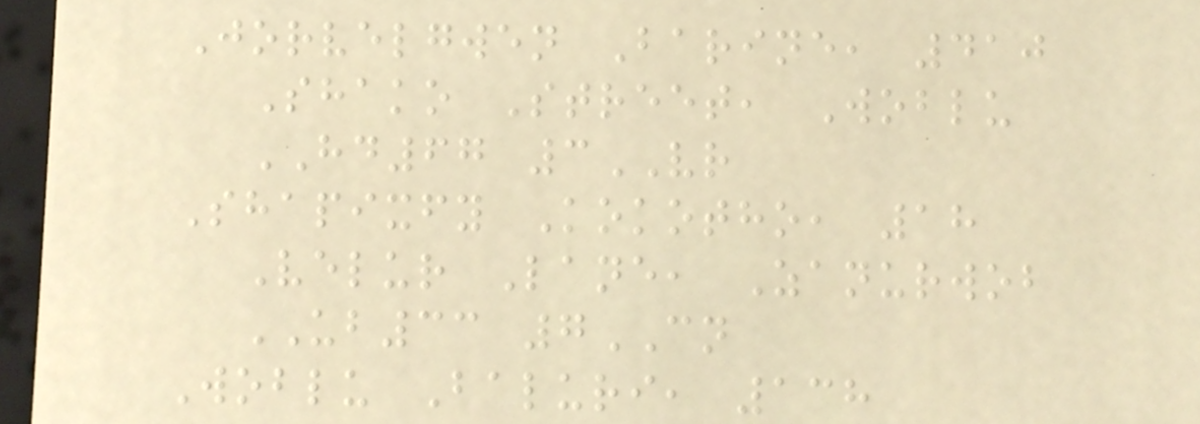Jorvelgwen Barine, 410
Shako Street, Woblu
HD67 3VR
Shapixfy Kokotho, 18
Velur Lane, Zanurwob
UB33 7CN
Woblu Baluri, 138
